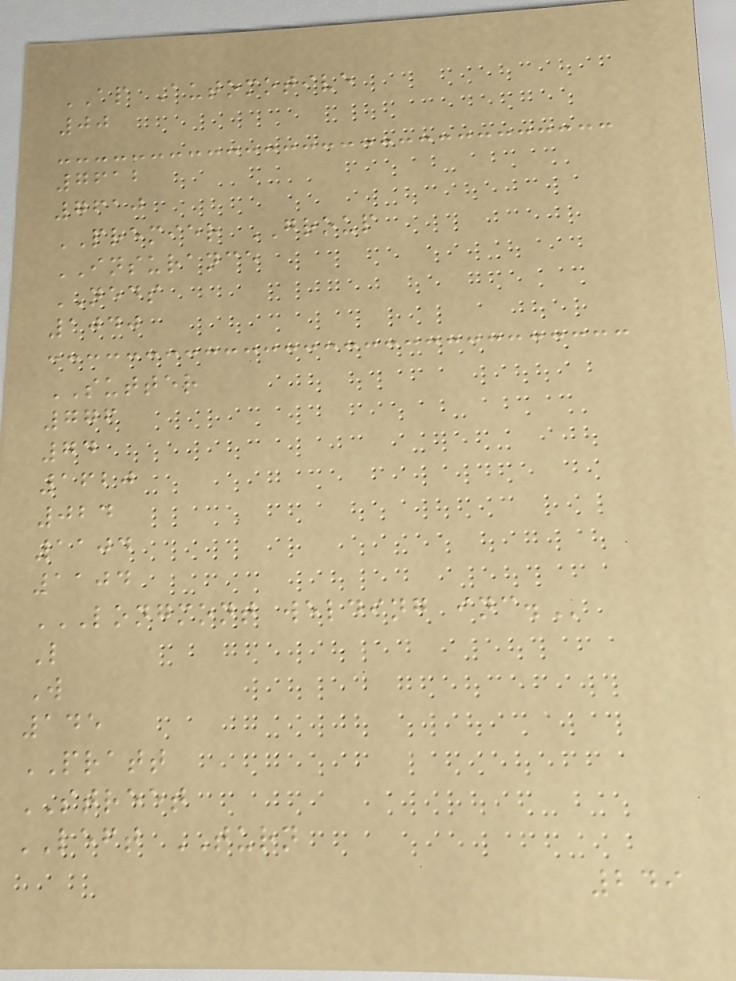AP Automotive
00
7612
7610
PREMIER GROUP
INSURANCE
NEDS
1040
SUTTER
776
74
1620
024
1104
1104
LONGMONT WELDING INC.
L
W
145
PRATT
STREET
LEFT TURN
249
